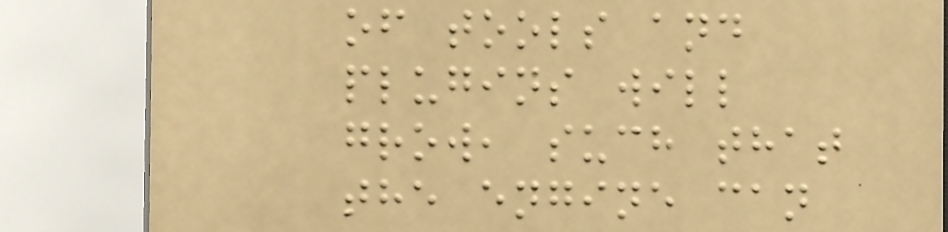of tools and
plugins will
grow, such that
the engine can
